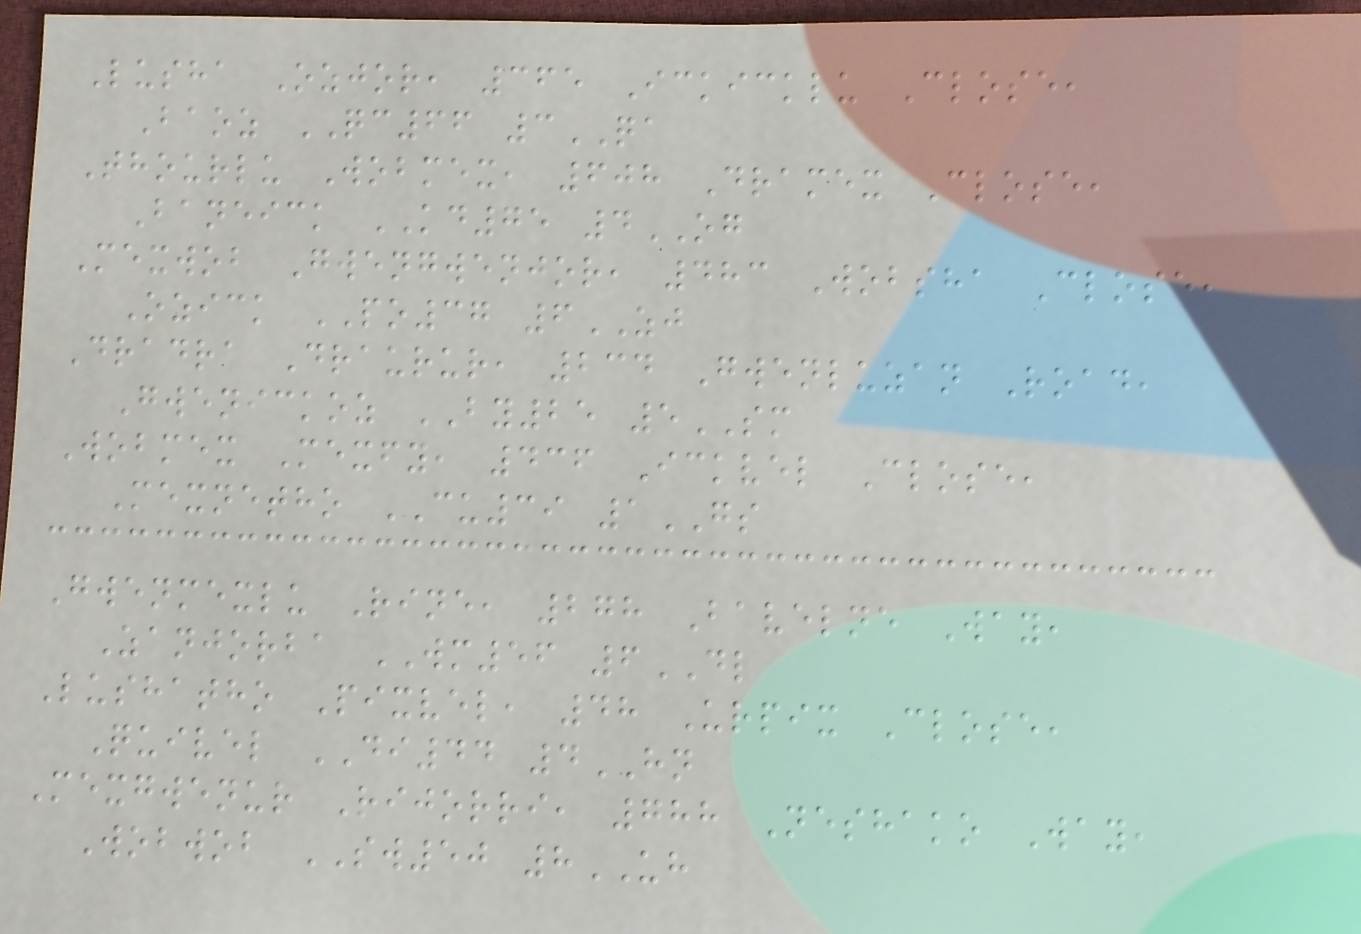Lusha Ozjor, 365 Ickicklu Close,
Baoz QC66 3QA
Thourlu Wobmex, 608 Dramex Close,
Baneick KD75 4OG
Mexwob Gwengwenjor, 483 Wobsha Close,
Ozick PO37 6ZJ
Dradra Draurur, 234 Gwenluzan Road,
Gwenickoz BY25 5SM
Wobmex Mexfy, 436 Ickvel Close,
Mexnetho CU39 1GS
Gwenmexlu Rine, 278 Bavelne Way,
Zanjorba WM56 6DL
Lushatho Pixvel, 48 Urpix Close,
Quivel DI44 4HN
Mexgwenur Rijorri, 788 Neshako Way,
Wobwob SW50 8UH
